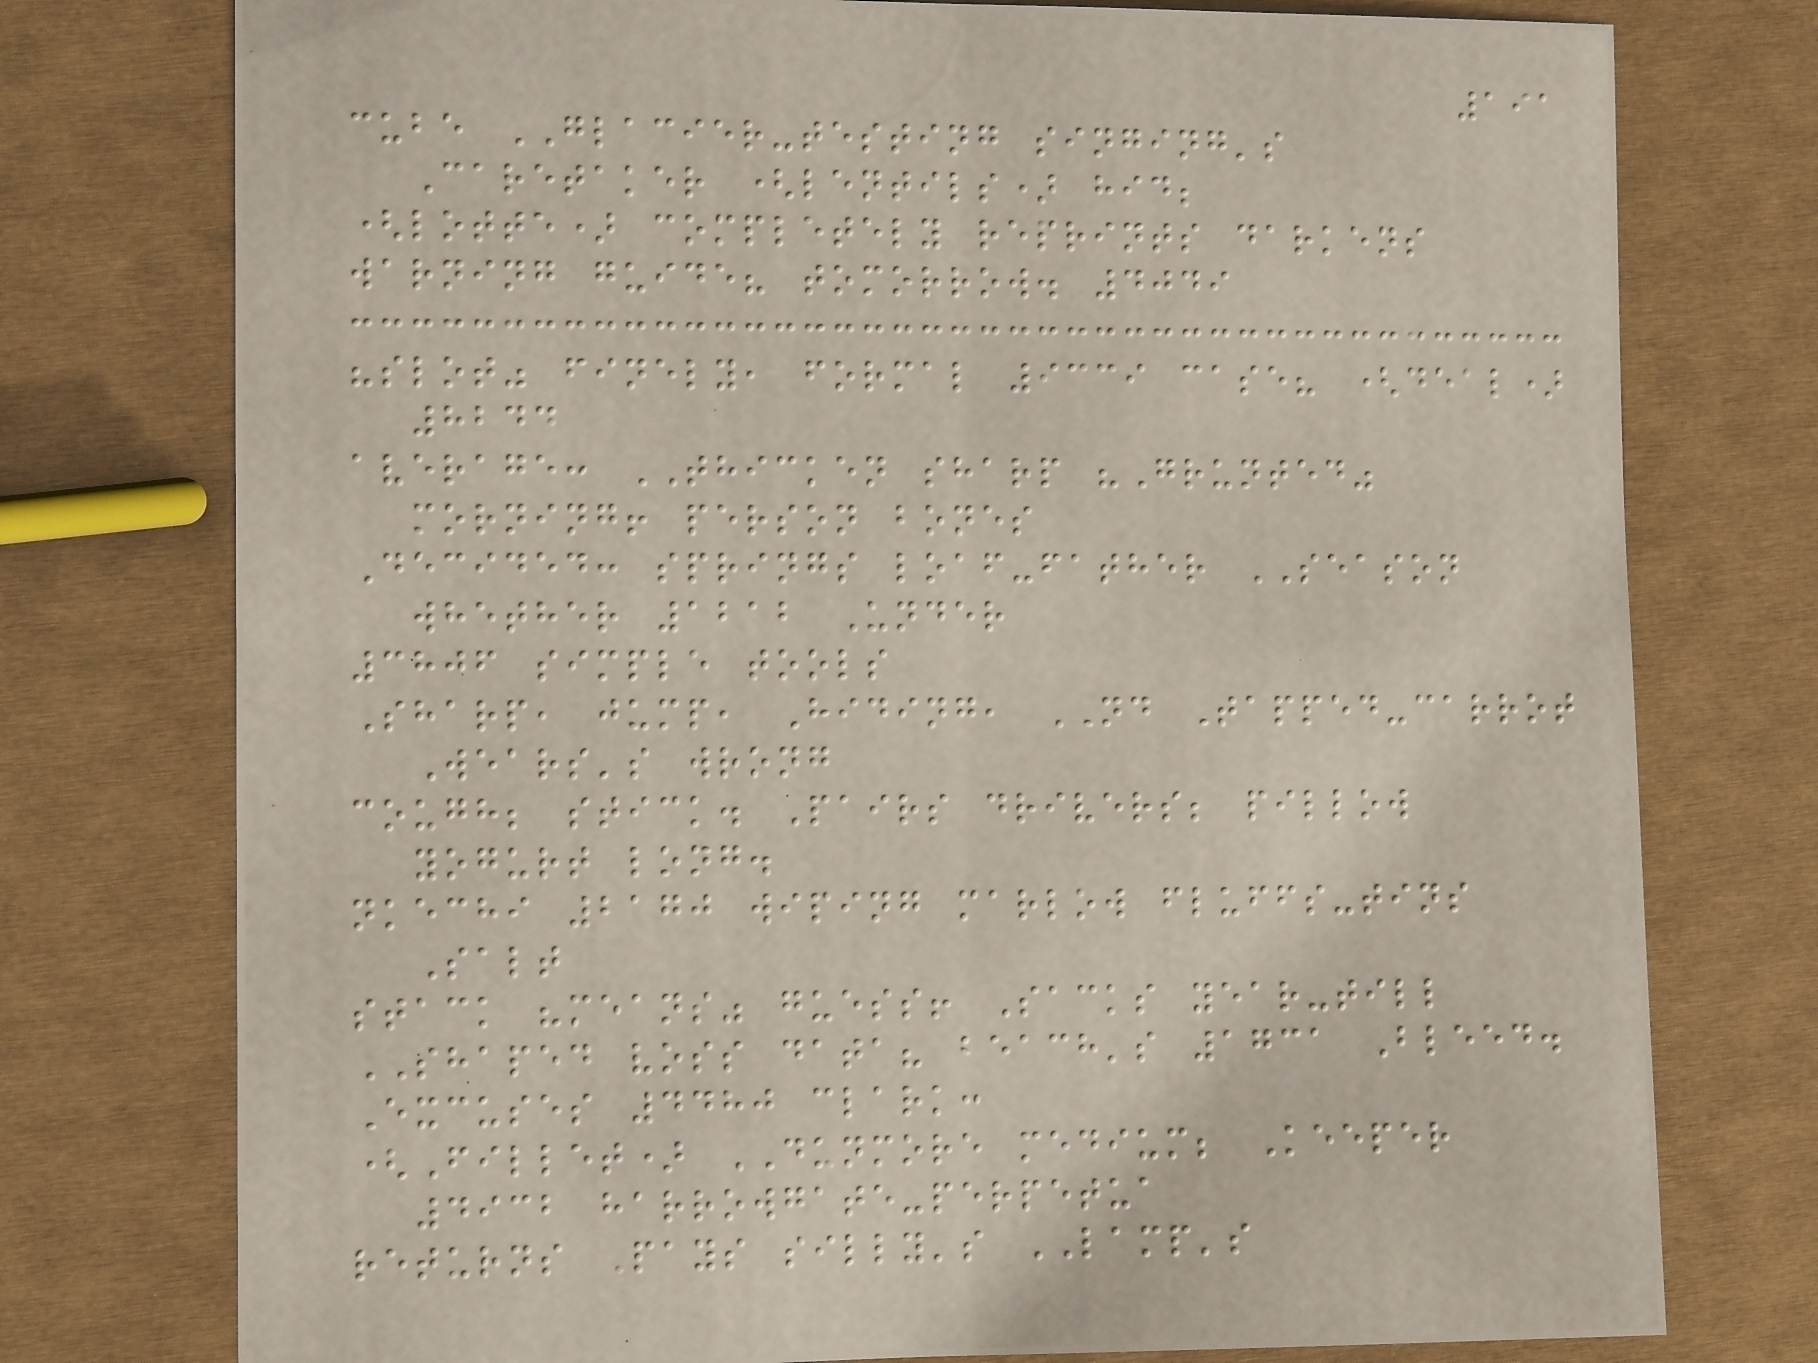191
cube GLACIER-testing singing's
Caretaker (lentils) hid;
(lotte) completely reprints darkens
warning guide? tomorrow. 4049
"slot" finely, formal 9339 case? (deal)
8244
average: THICKEN sharp "Grunted"
morning! person bones
Decided: springs loaf-father SEASON
whether 1212 Under
3806 simple tools
Sharp, jump, Hiding, ND Tapped-carrot
Wears's wrong
cough; stick. Pairs drivers; pillow
yogurt long.
nkechi 2170 wiping marlow fluffs-tins
Salt
stack "means" guess! Sacks year-till
SHAPED voss data? beach's 1731 Bleed.
Excuses 4480 clark:
(Fillet) DUNMORE medium; Keeper
4932 harrowgate-perpetua
returns Pays silly's LAMP's
